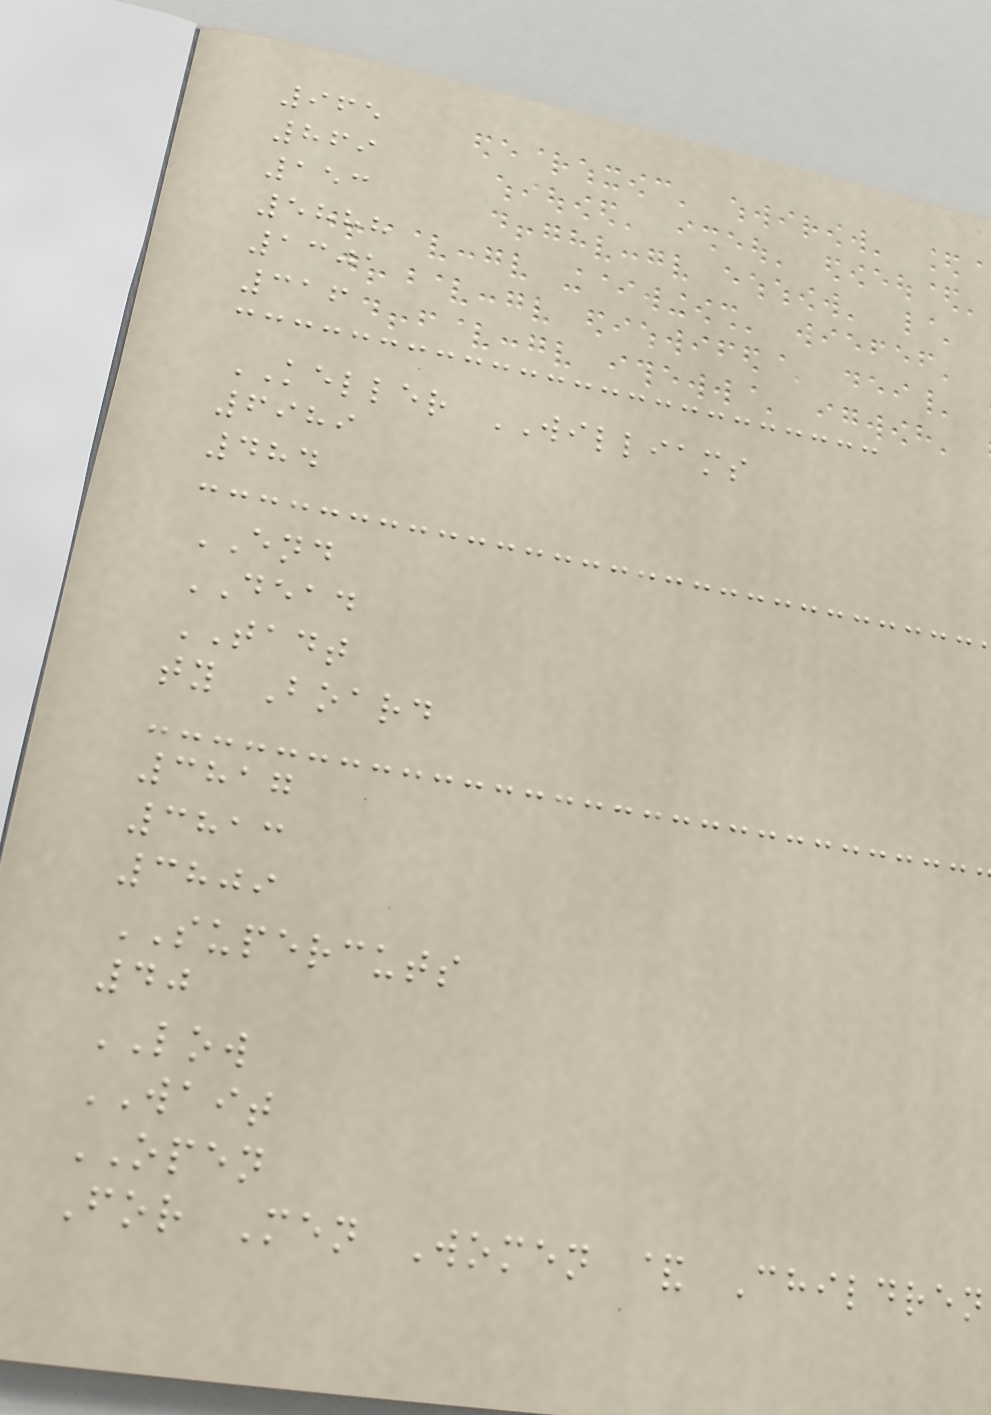965
869
153
5888
1301
316
KELLER WILLIAMS
6989
484
END
DEAD
TADT
ty Board
3817
3813
3809
SUPERCUTS
40
LOW
WAIT
OPEN
For Men Women & Children
